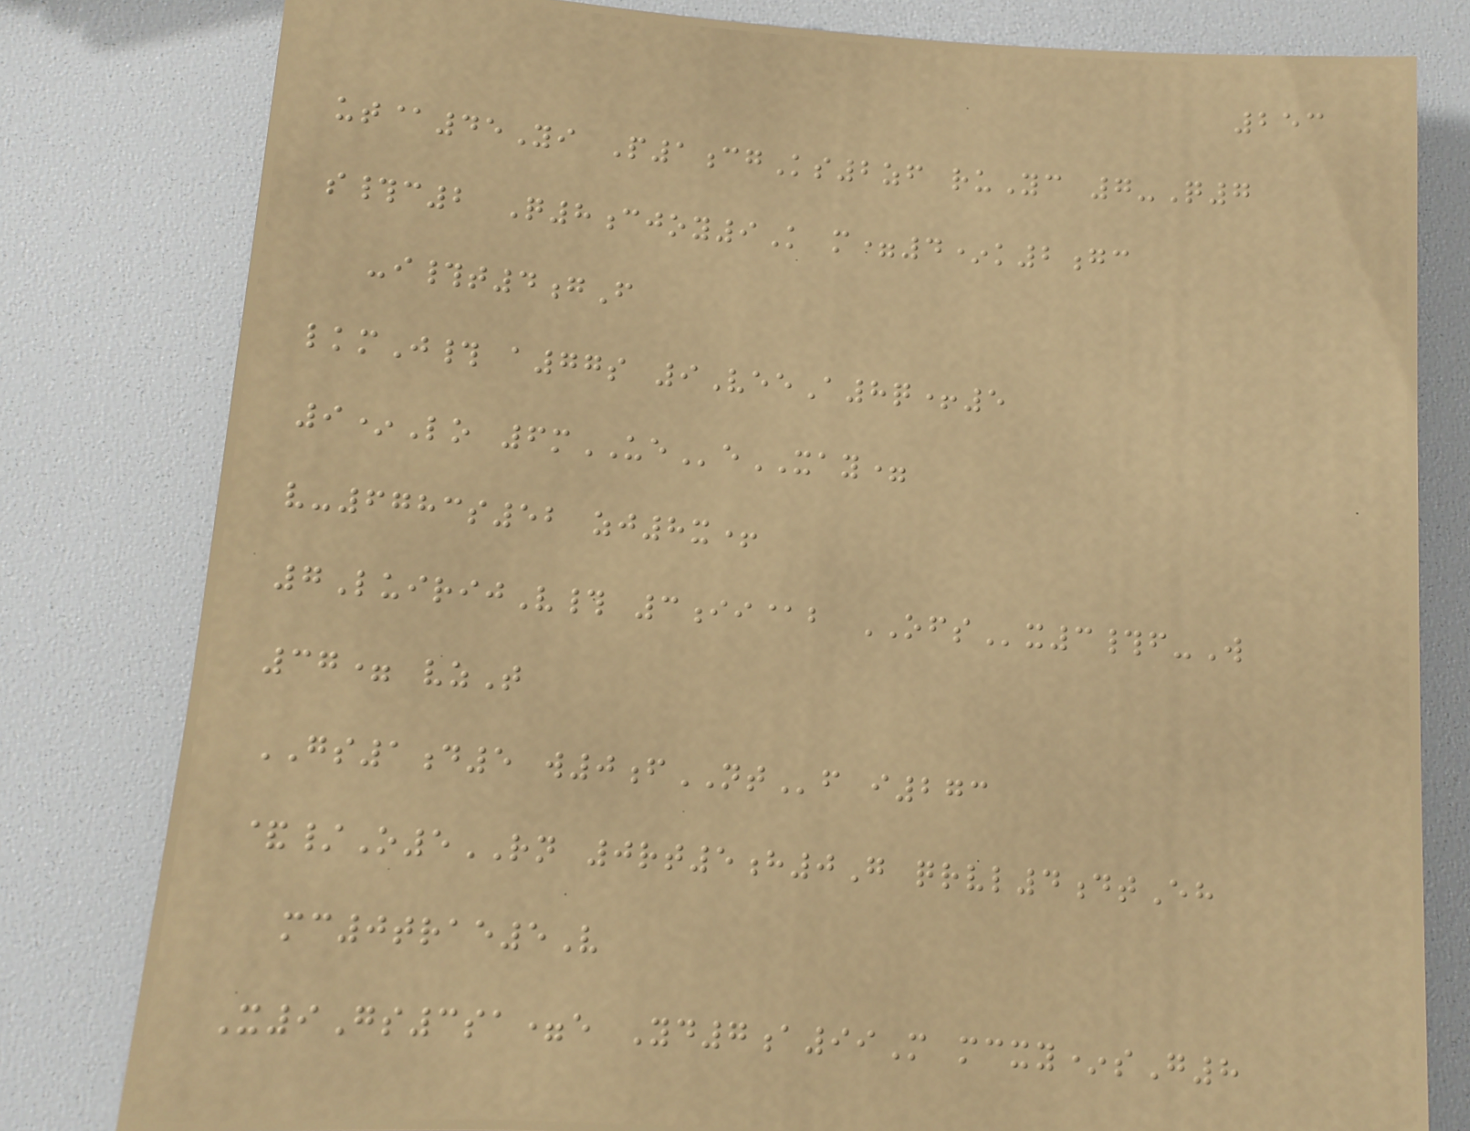253
ut@45Yi P1cgKs2zf ruYc 7-Q7
s#c2 Q8cjoy9K m=4*k2gc
-i#t4gF
lkmJ# a77s 9VeeA8q+5
9*Lo 6mUEeXAY=
v-6783s52 zj8x+
7LuirijV# 3ii@b OFSx3#f-W
37= vzT
GS1d5 w0fNTf i273
&/O5RN 0rt5h0G qrvl4dtEh
mc0trae5V
X9Gs3sa=e Yd7a99M mcxy*sG8
